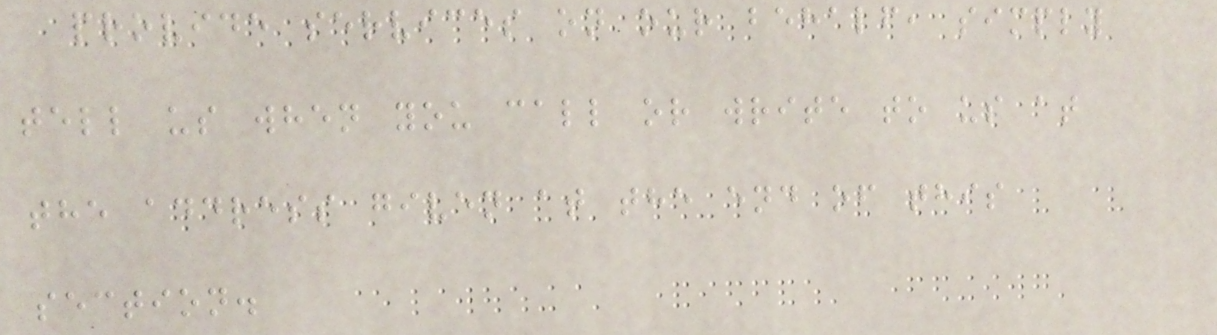provide services on our behalf, simply
tell us when you call or write to us at
the address given at the end of this
section.
